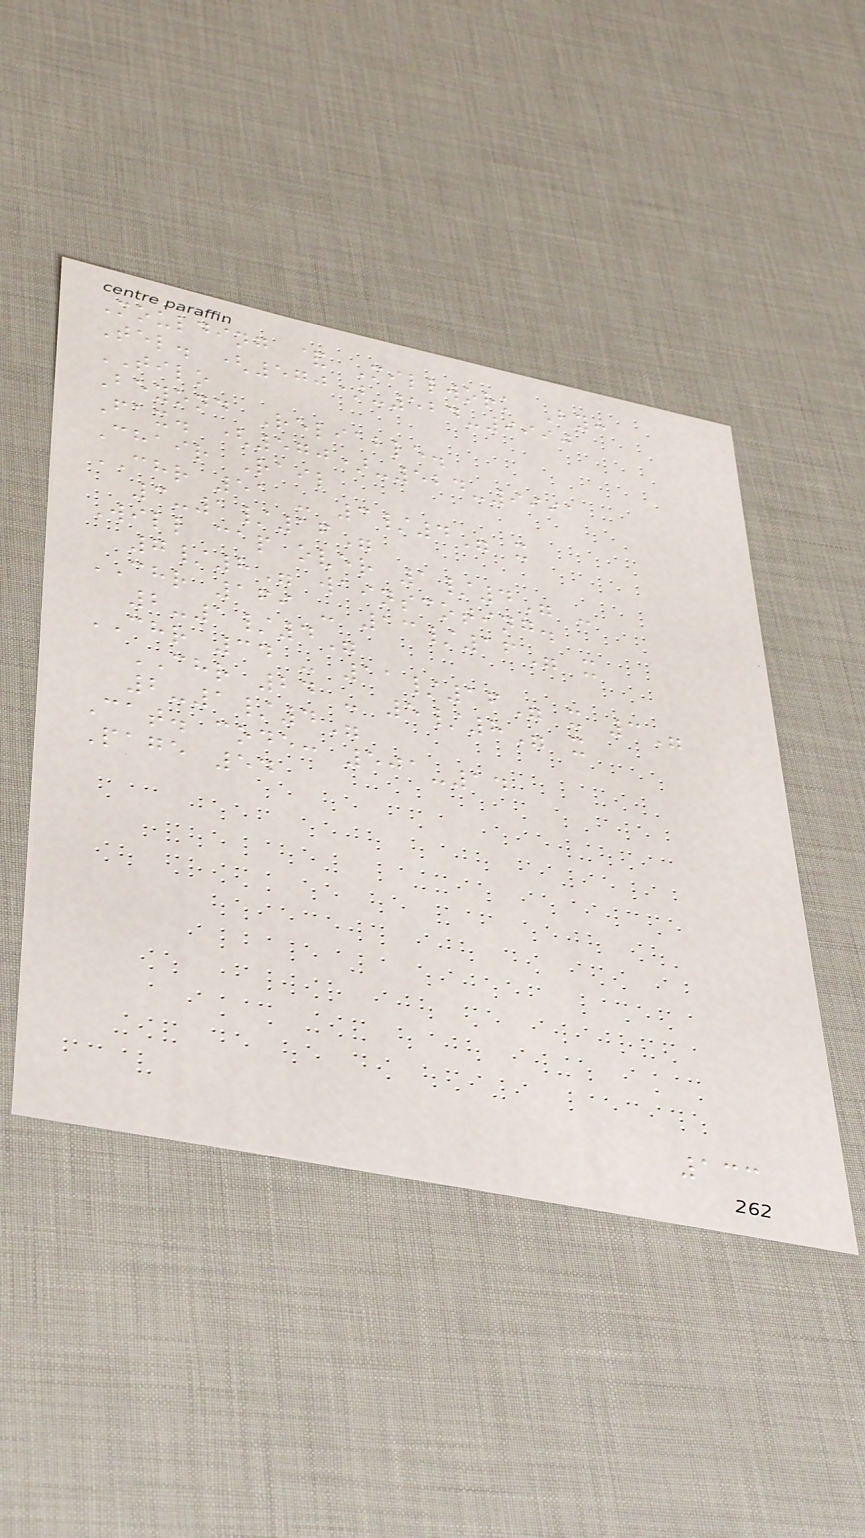Moulding & Millwork By:
Tel. (570)-524-9990
TILO
Beyond Reliable.
Fax. (570)-524-9991
Chair Rail
CHR 51 - 3/4" x
3-1/16"
Will cap over 1/4" -
7/8" wainscoting.
CHR 169 - 13/16" x
2-1/4"
CHR 34 - 11/16" x 3"
CHR 24 - 5/8" x
2-1/4"
Cat. code: 501-14
Page 54
133
